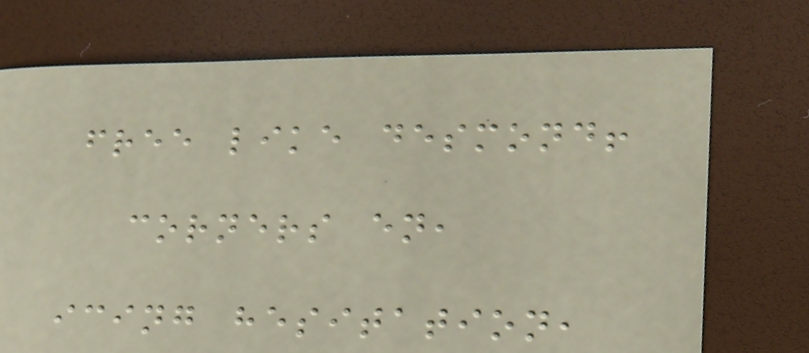free like desmond!
corners en,
icing hesitation,
